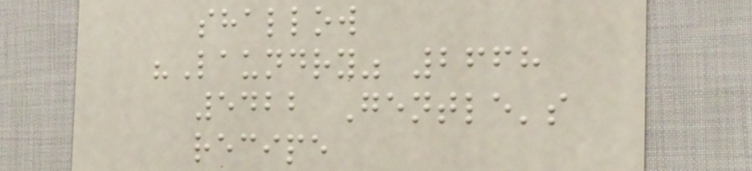shallow
"Laundry" 2668
5422 Gentle's
recipe
